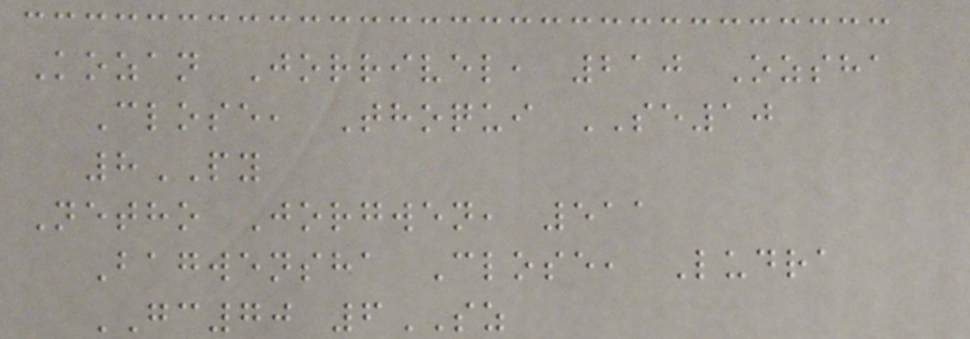Kozan Jorrivel, 210 Ozsha
Close, Thoqui SE10
8PY
Netho Jorgwen, 511
Bagwensha Close, Ludra
GC70 6SZ
